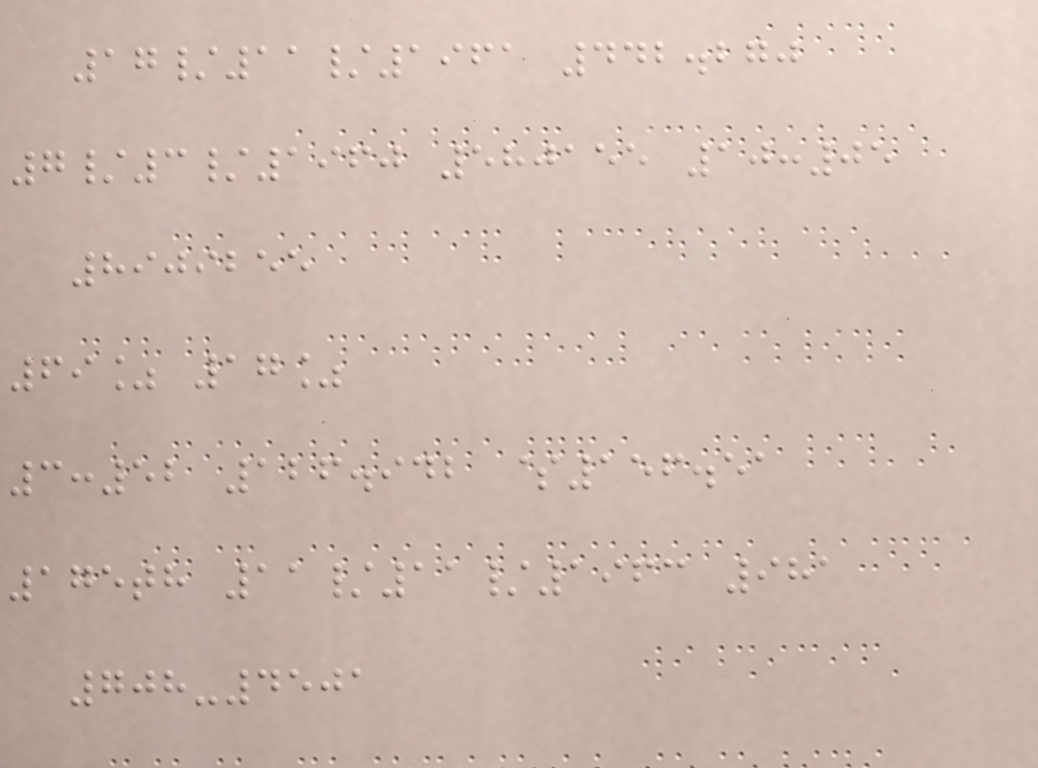17/11/1961 442.270
7/3/1960 580155 10:05
8909255
69% 17%
3:52 126.942 $156.51
175th 11/11/1963 981
708-4501
